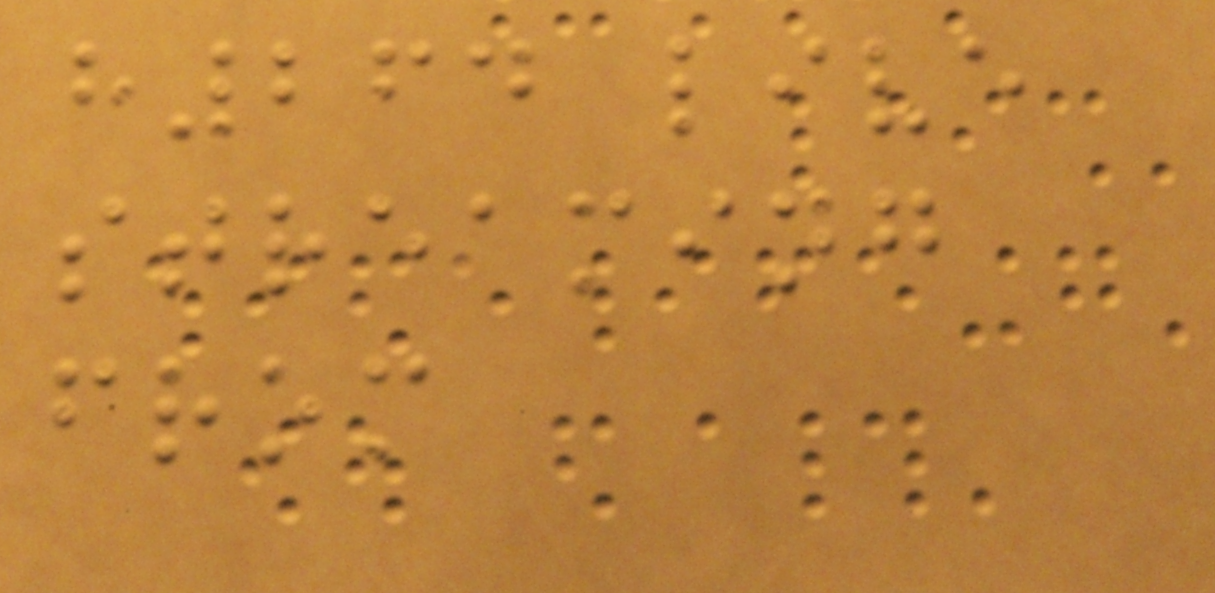h264 live
streaming
from
